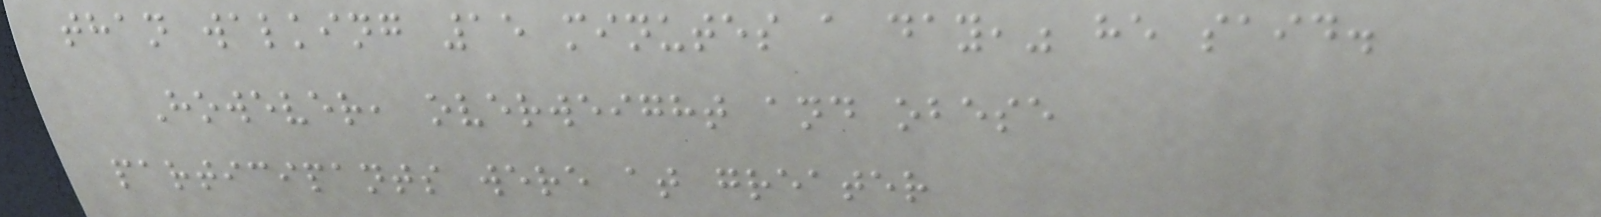than walking 15 minutes a day," he said.
However, overweight and obese
participants were at greater
